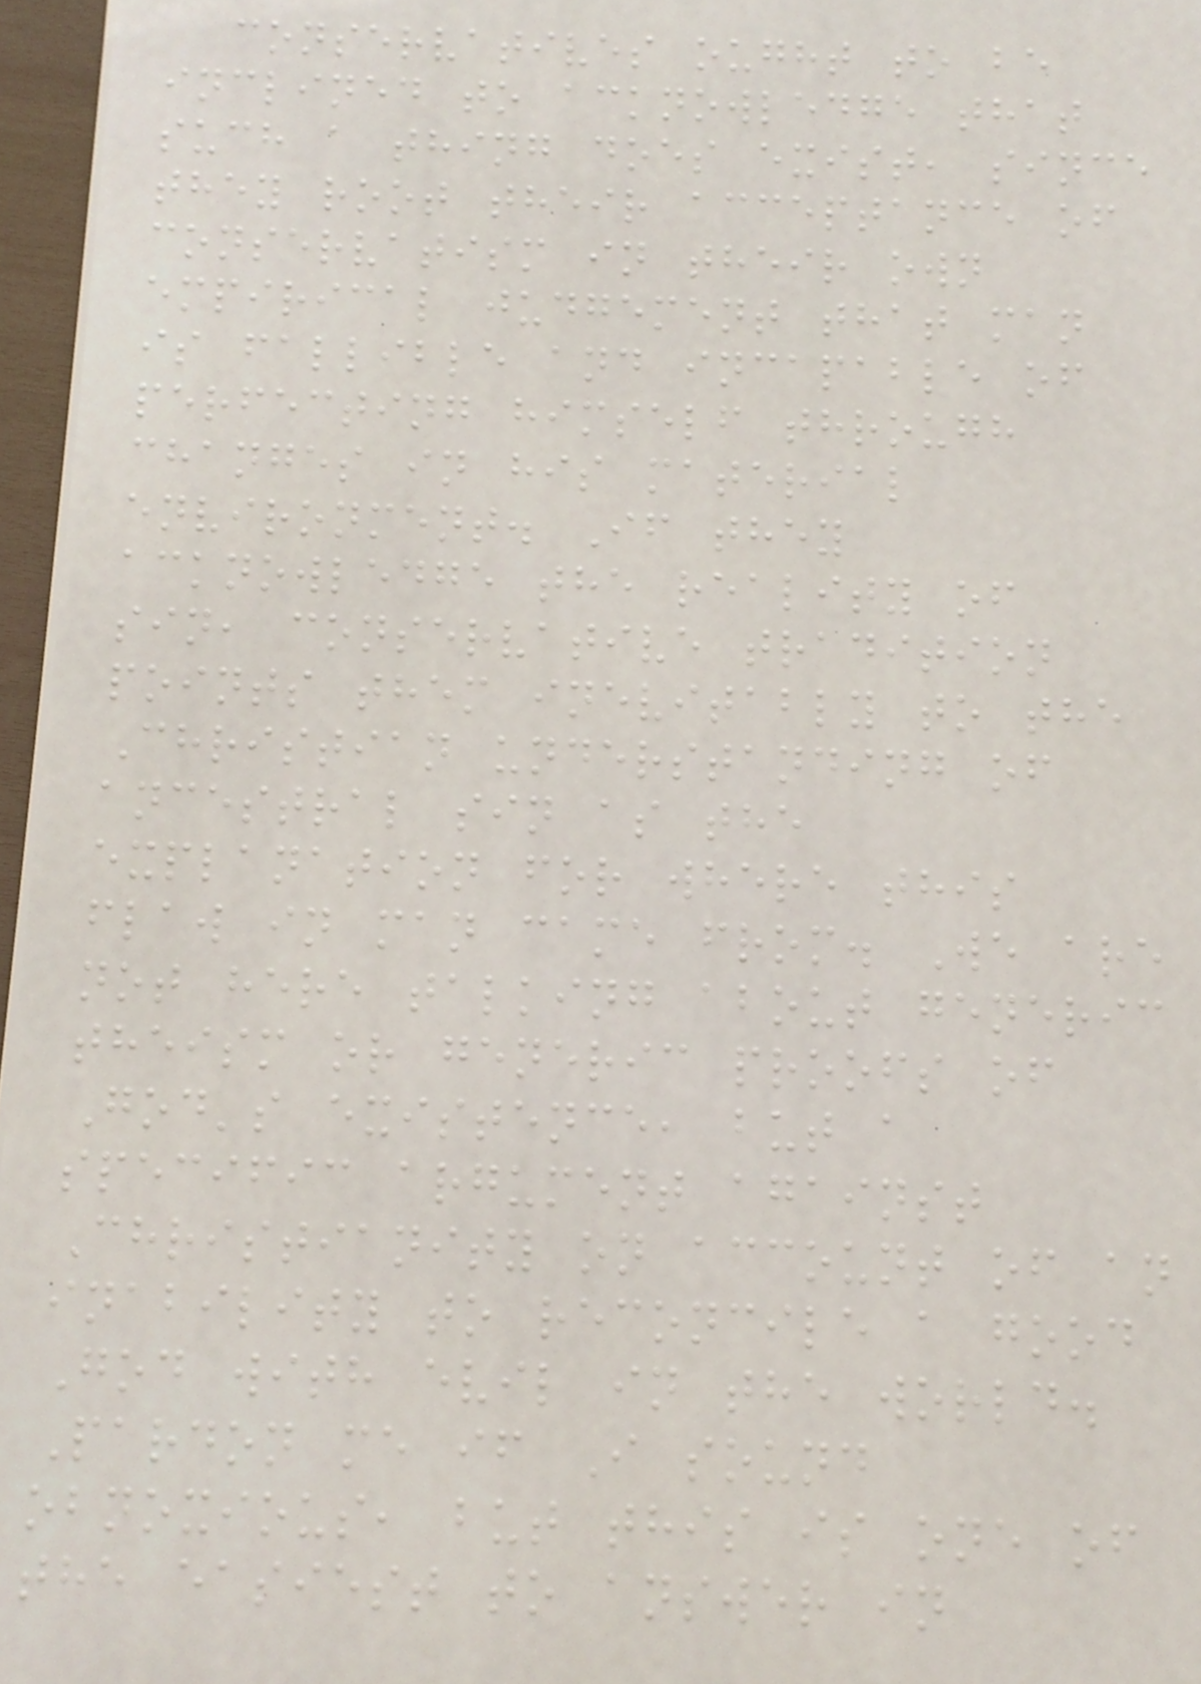conservatives ought to be
inclined to acknowledge that
such a thing does exist, since
they root their acceptance of
conservatism in their own
empirical judgement that man
is fallible and incapable of
perfecting himself through
changes in his material
environment. If they
acknowledge the reality of
sin, conservative tradition
points them inevitably to the
Christian understanding of
ancestral sin as the
explanation for where this
flaw in man came from. We are
not here talking about generic
theism or generic proofs of
God's existence, but a
specific argument against
Christianity on account of an
inability to reconcile a good
God with evil in the world.
Pardon me if I sound
obnoxious, but this is one of
the easiest to answer in
